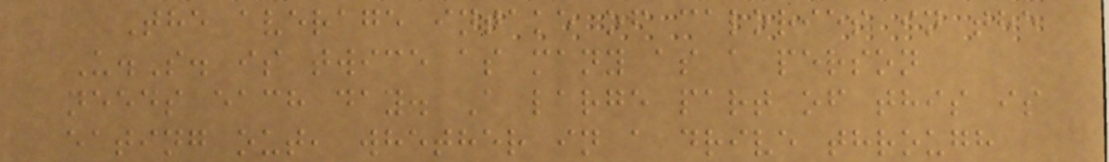The average intake of calories in the
U.S. is twice as many as a person
needs each day. A large part of this is
eating out, whether in a drive through
